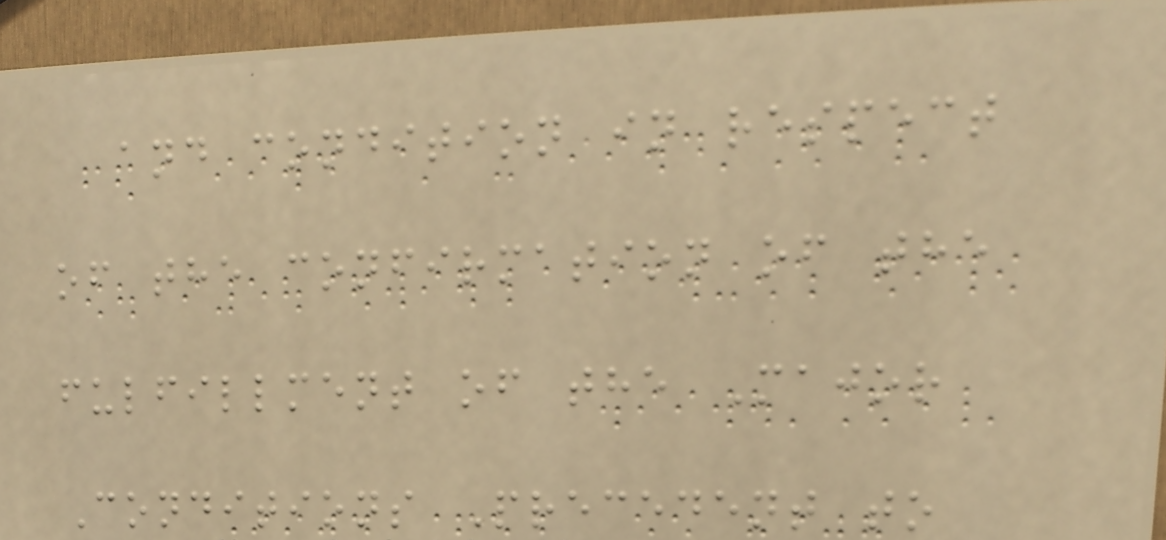and condition in respect
of the confirmation of the
fulfillment of the Major
Conditions Precedent to
